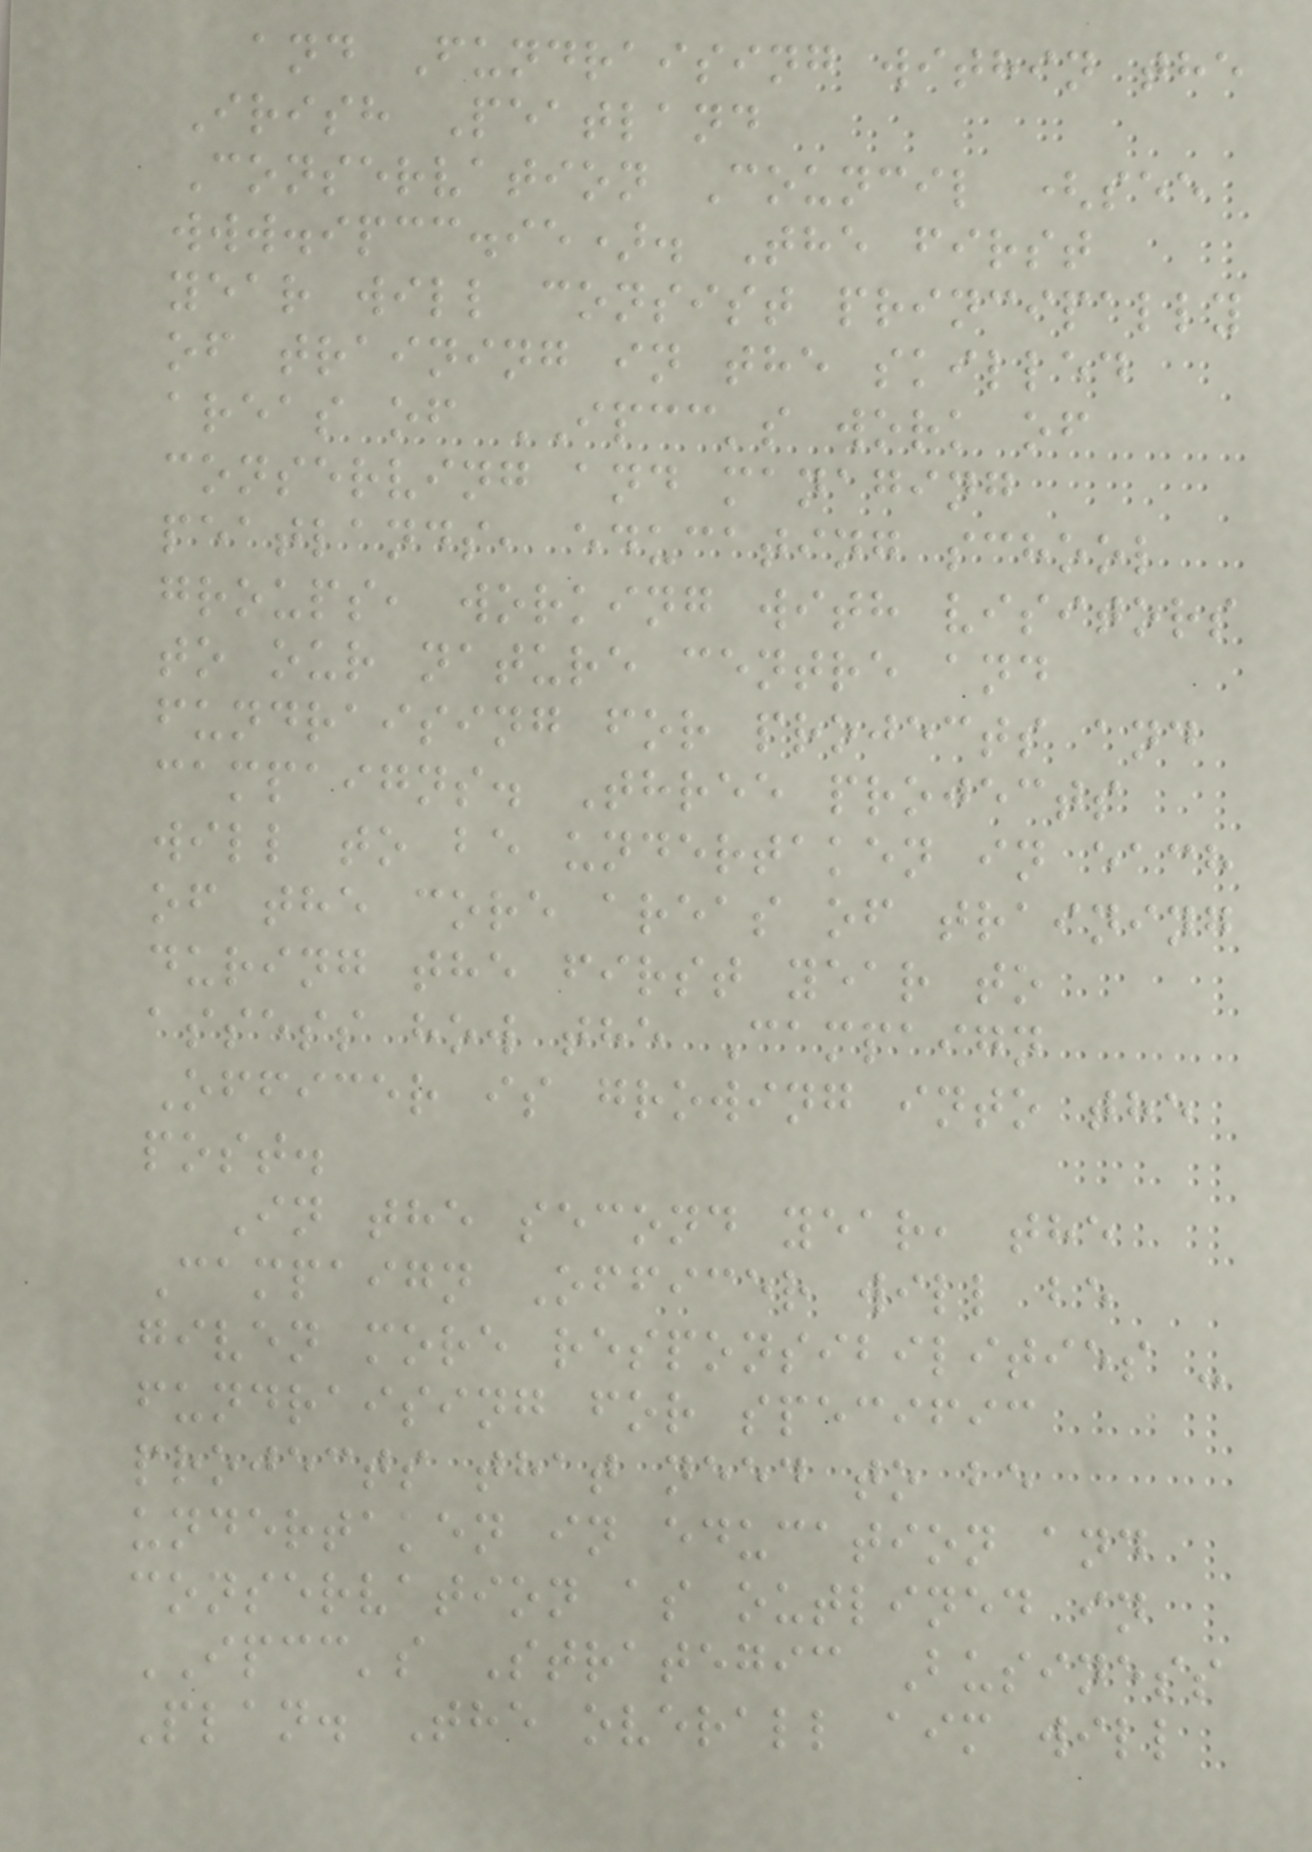and Fundraising within the
Irish Peatland
Conservation Council (see
www.ipcc.ie). The first
year will consist principally
of training in the skilled
areas of IPCC's work of
conserving and managing
peatlands, educating school
groups, working with visitors
to our nature centre and
fundraising for projects and
campaigns. Three projects
will to be undertaken in each
of the core areas of training
during the first year to
assess how the Campaign
Officer is growing into the
post.
In the second year, the
Campaign Officer will be
given more responsibilities -
fundraising for specific
projects that need to be
undertaken in education and
conservation as outlined in
IPCC's Strategic Business
Plan. The overall aim will
